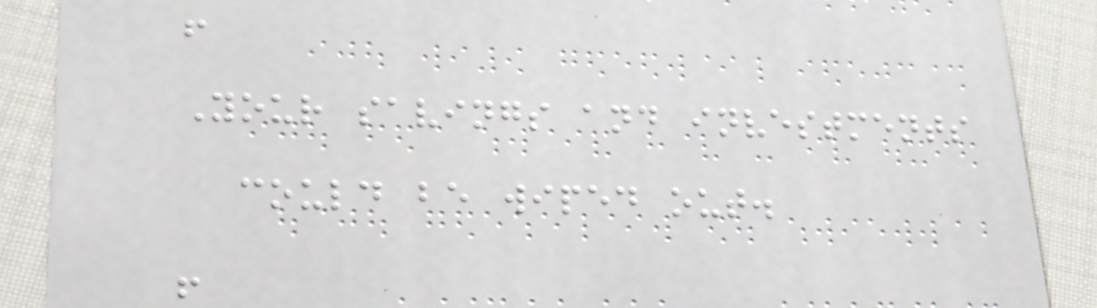!
Your savings and investments
could be wiped out.
!
